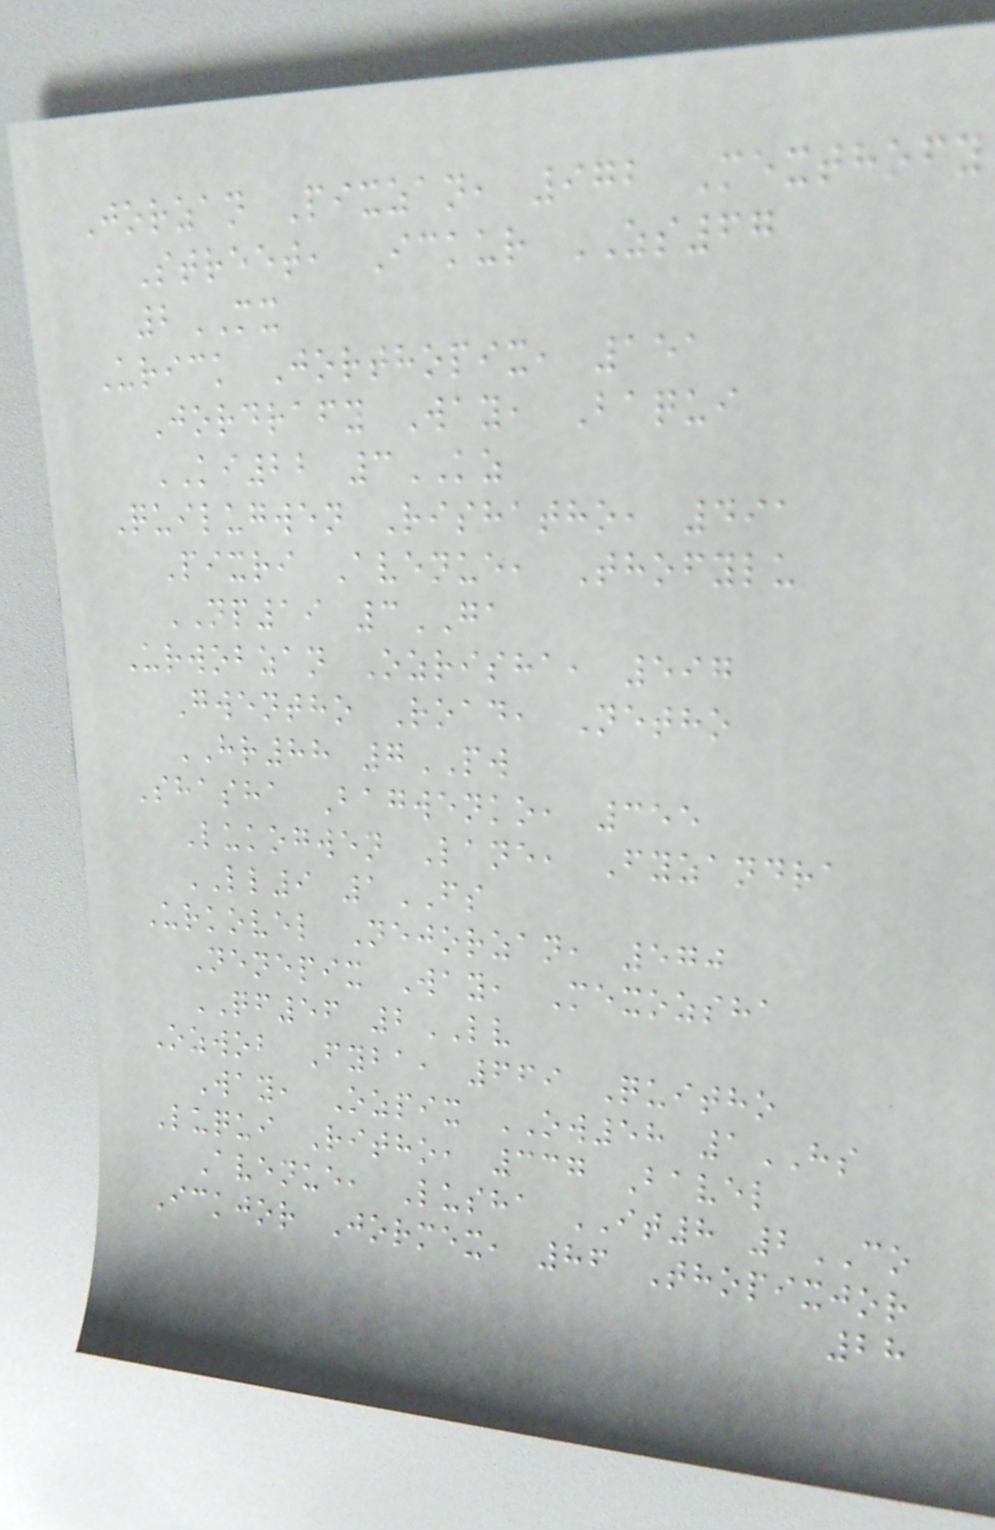Jorzan Pixzan, 972 Mexthofy
Street, Ickur ZS67
2MX
Urick Jorthopix, 151
Jordrafy Way, Baqui
KI22 3KZ
Quilugwen Rishatho, 491
Pixri Avenue, Thofylu
NP19 3GA
Urwobzan Ozrisha, 597
Gwentho Road, Netho
HR88 7PW
Shasha Bagwenko, 355
Lukogwen Lane, Fyzandra
LL9 1FS
Urkovel Nejorzan, 570
Nenepix Way, Mexozsha
QF56 2LV
Ozwob Fyba, 669 Quitho
Way, Ozpix OW58 1HS
Luqui Ritho, 337 Bavel
Avenue, Lusha IT8 2CO
Ickjor Jormex, 86 Thopixjor
28
